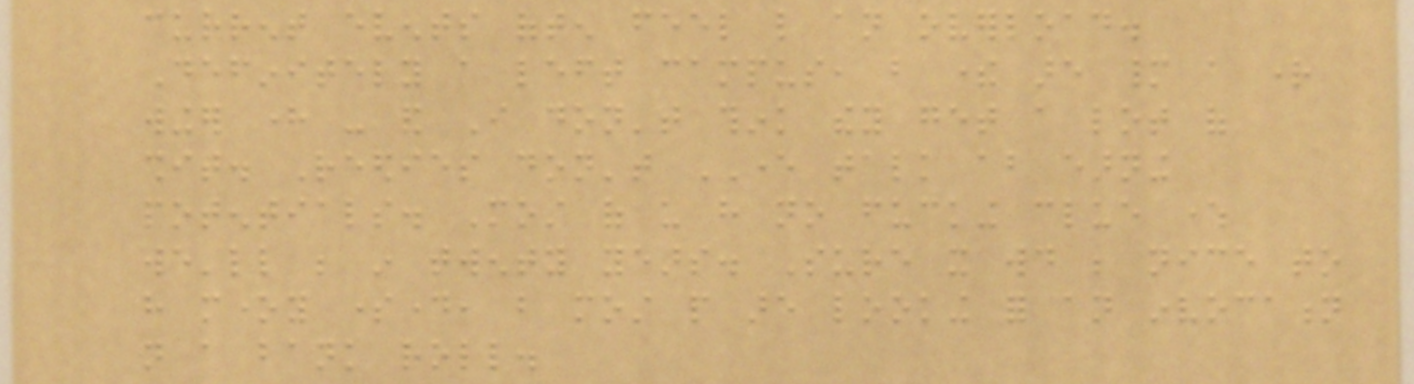current events often feel like an overload.
Definitely a left campus, but there are many a right
winger here - and I don't think they get a lot of
shit. Reedies don't EVER talk about earning
potentials. Most of us have no fucking clue where
we'll be in twenty years. Sure it would be nice to
have money someday, but most people are looking for an invocation
not a bank roll.
